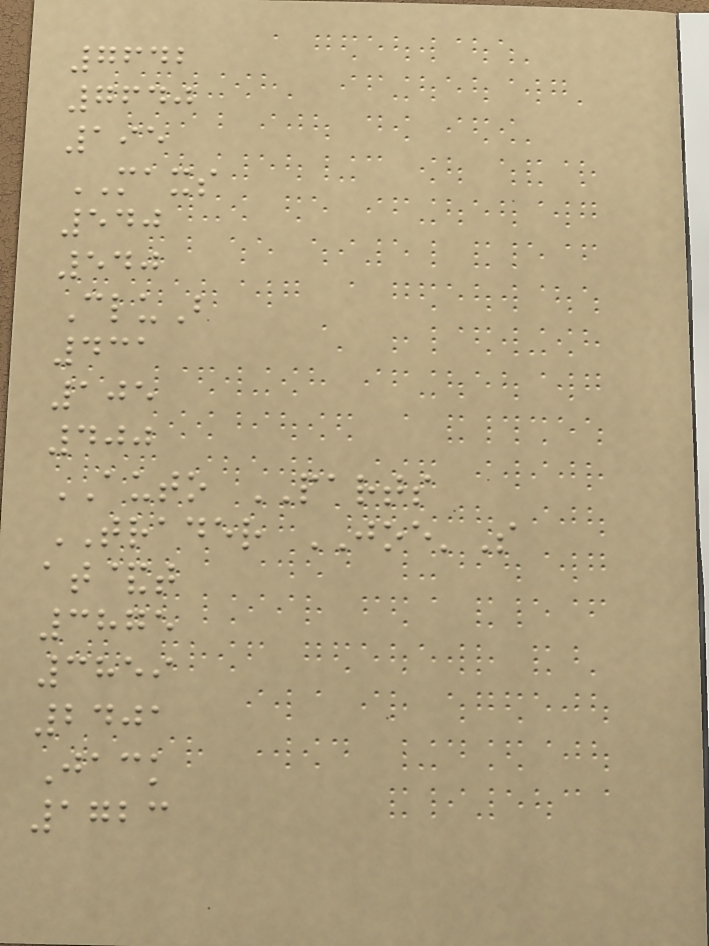7642
7640
195
MAXS
540
540
CluB
431
105
400
AUTO PARTS
TRADER JOE'S
at&t
3875
3859
2401
Jack
1723
